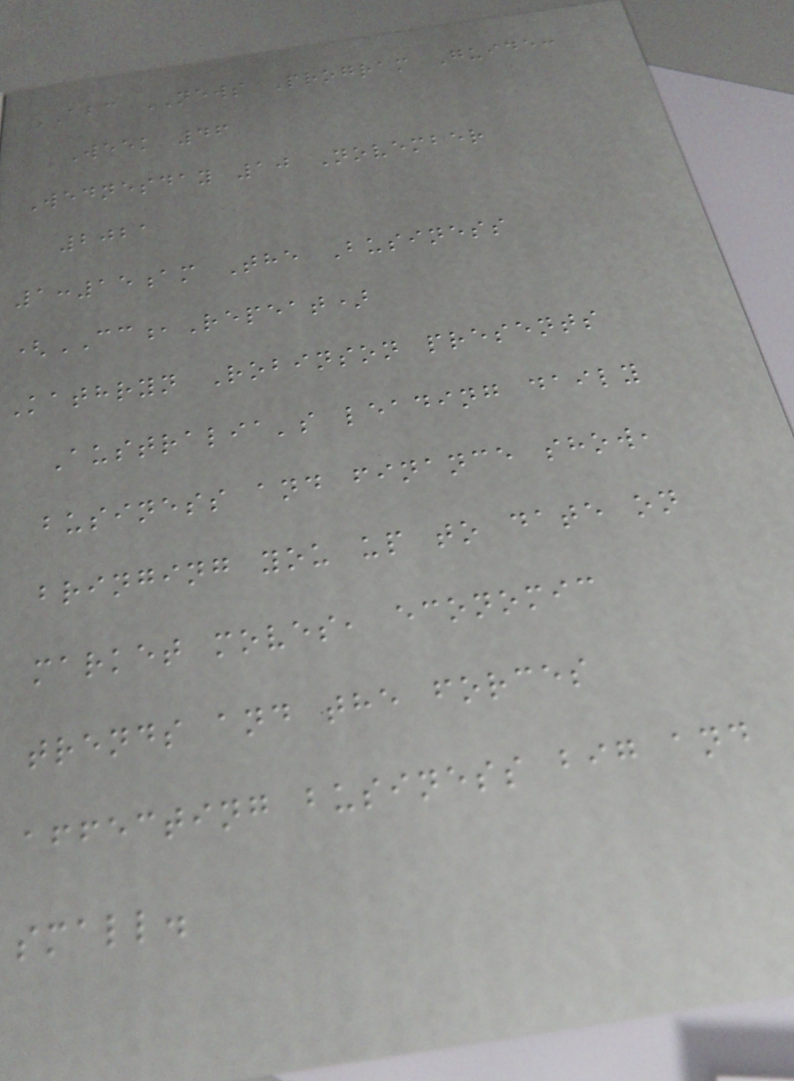ABC NEWS Program Guide:
Week 46
Wednesday 10 November
2021
1:15am The Business
(CC,Repeat)
Kathryn Robinson presents
Australia's leading daily
business and finance show,
bringing you up to date on
market moves, economic
trends and the forces
affecting business big and
small.
